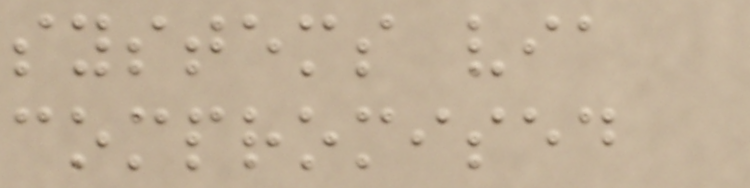systems via
compromised
